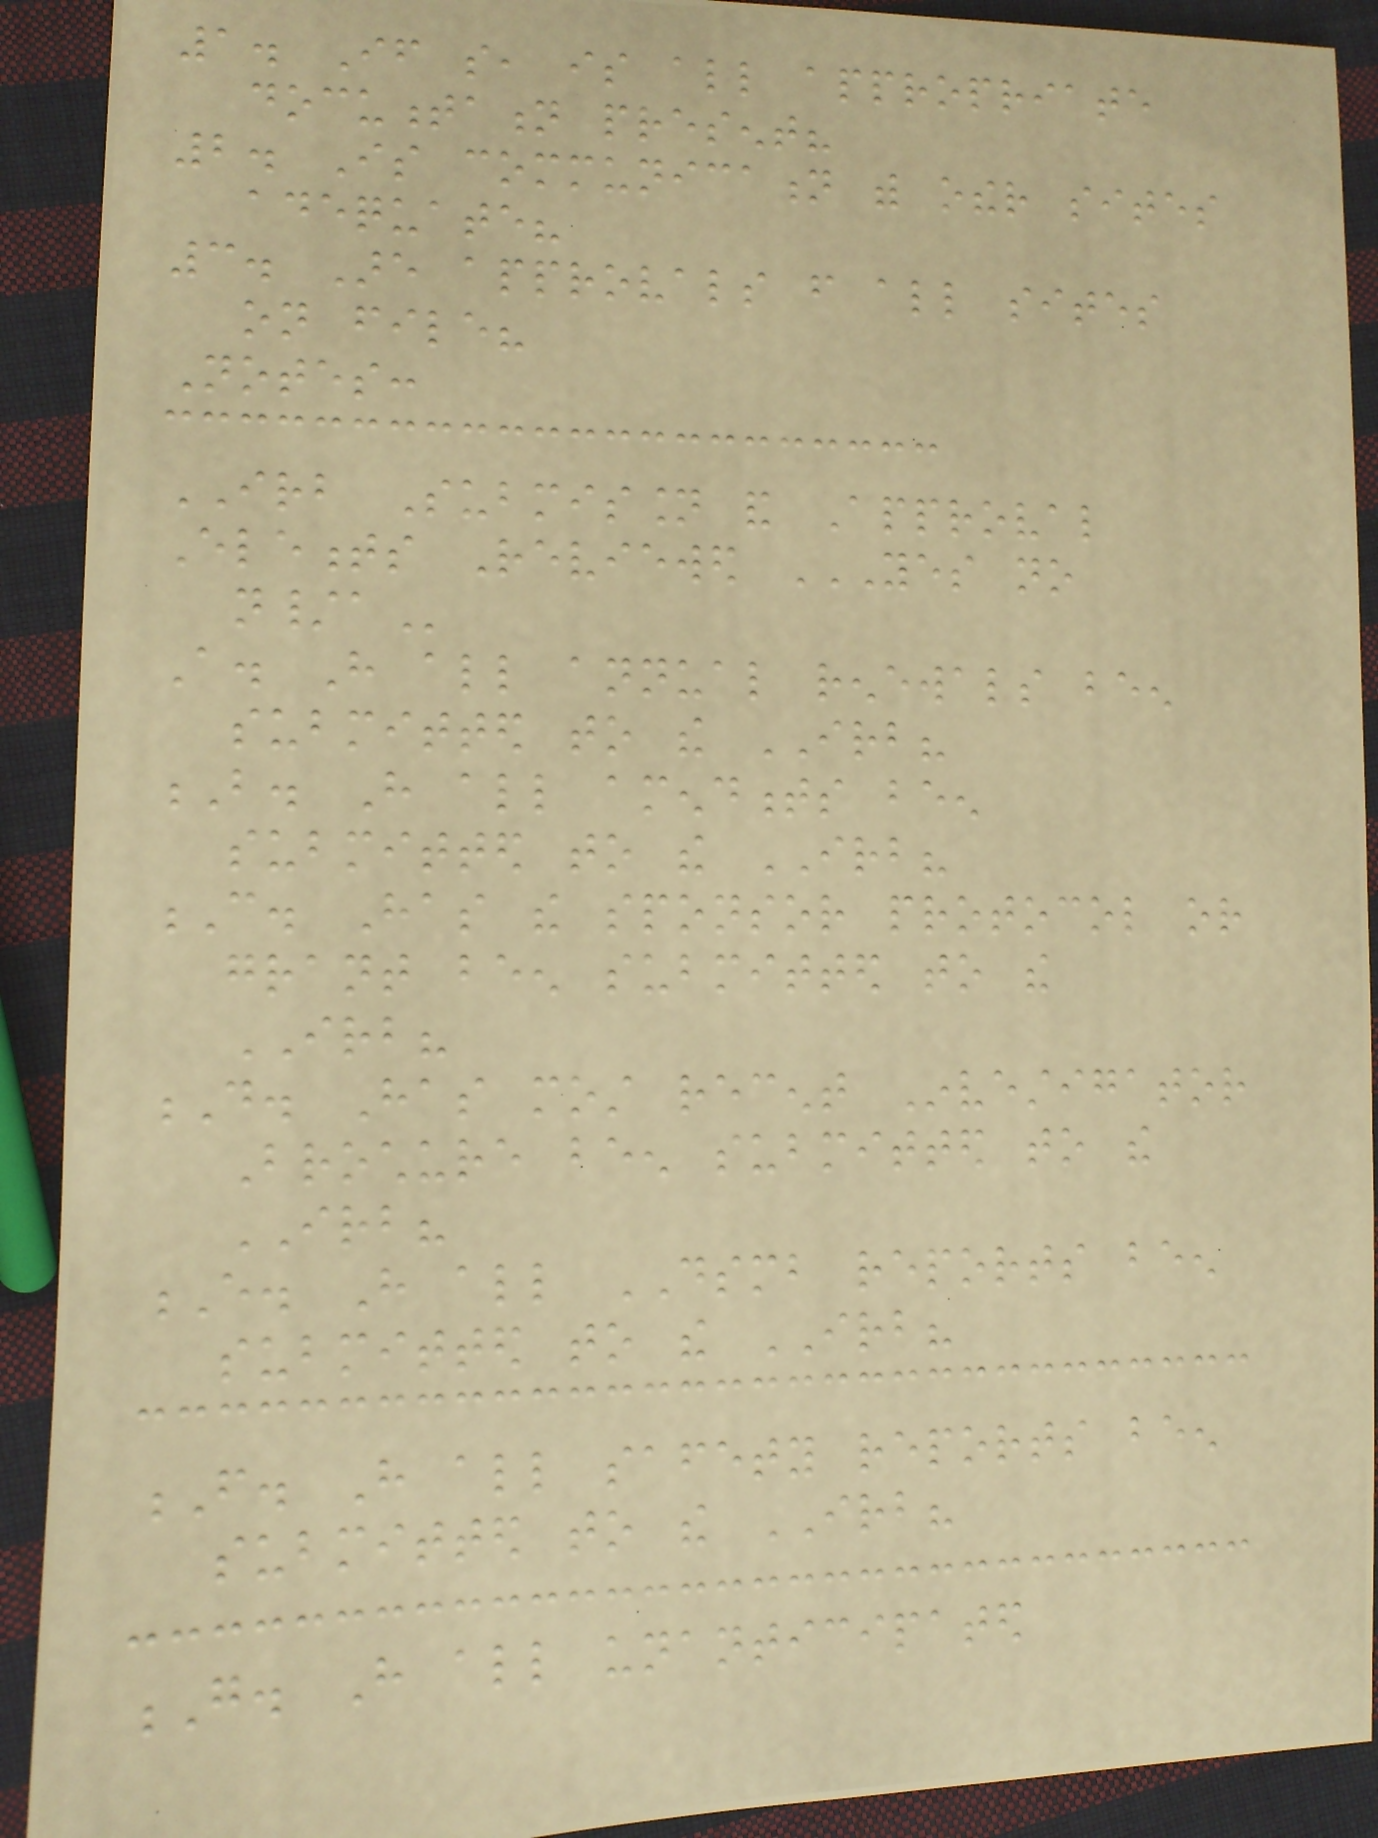1. If so, is all appropriate
documentation present?
2. Is communication with other sites
adequate?
3. Are approvals from all sites
on file?
Notes:
IRB Submission and Approval
Elements Reviewed YES NO
N/A
A. Have all annual renewals been
submitted to the IRB?
B. Have all amendments been
submitted to the IRB?
C. Has the sponsor protocol or
grant been submitted to the
IRB?
D. Has most recent Investigator
Brochure been submitted to the
IRB?
E. Have all DSMB reports been
submitted to the IRB?
F. Have all safety reports been
submitted to the IRB?
G. Have all unanticipated
